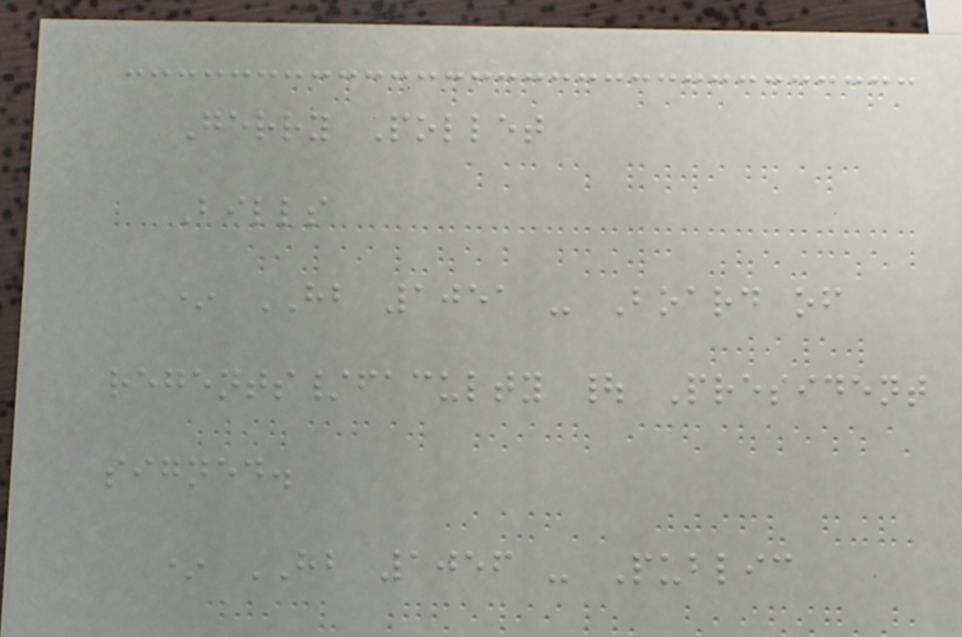Gerry Pollet
Bills
* HB 1051 - Board of
regents/faculty | President
signed.
* HB 1056 - Public
